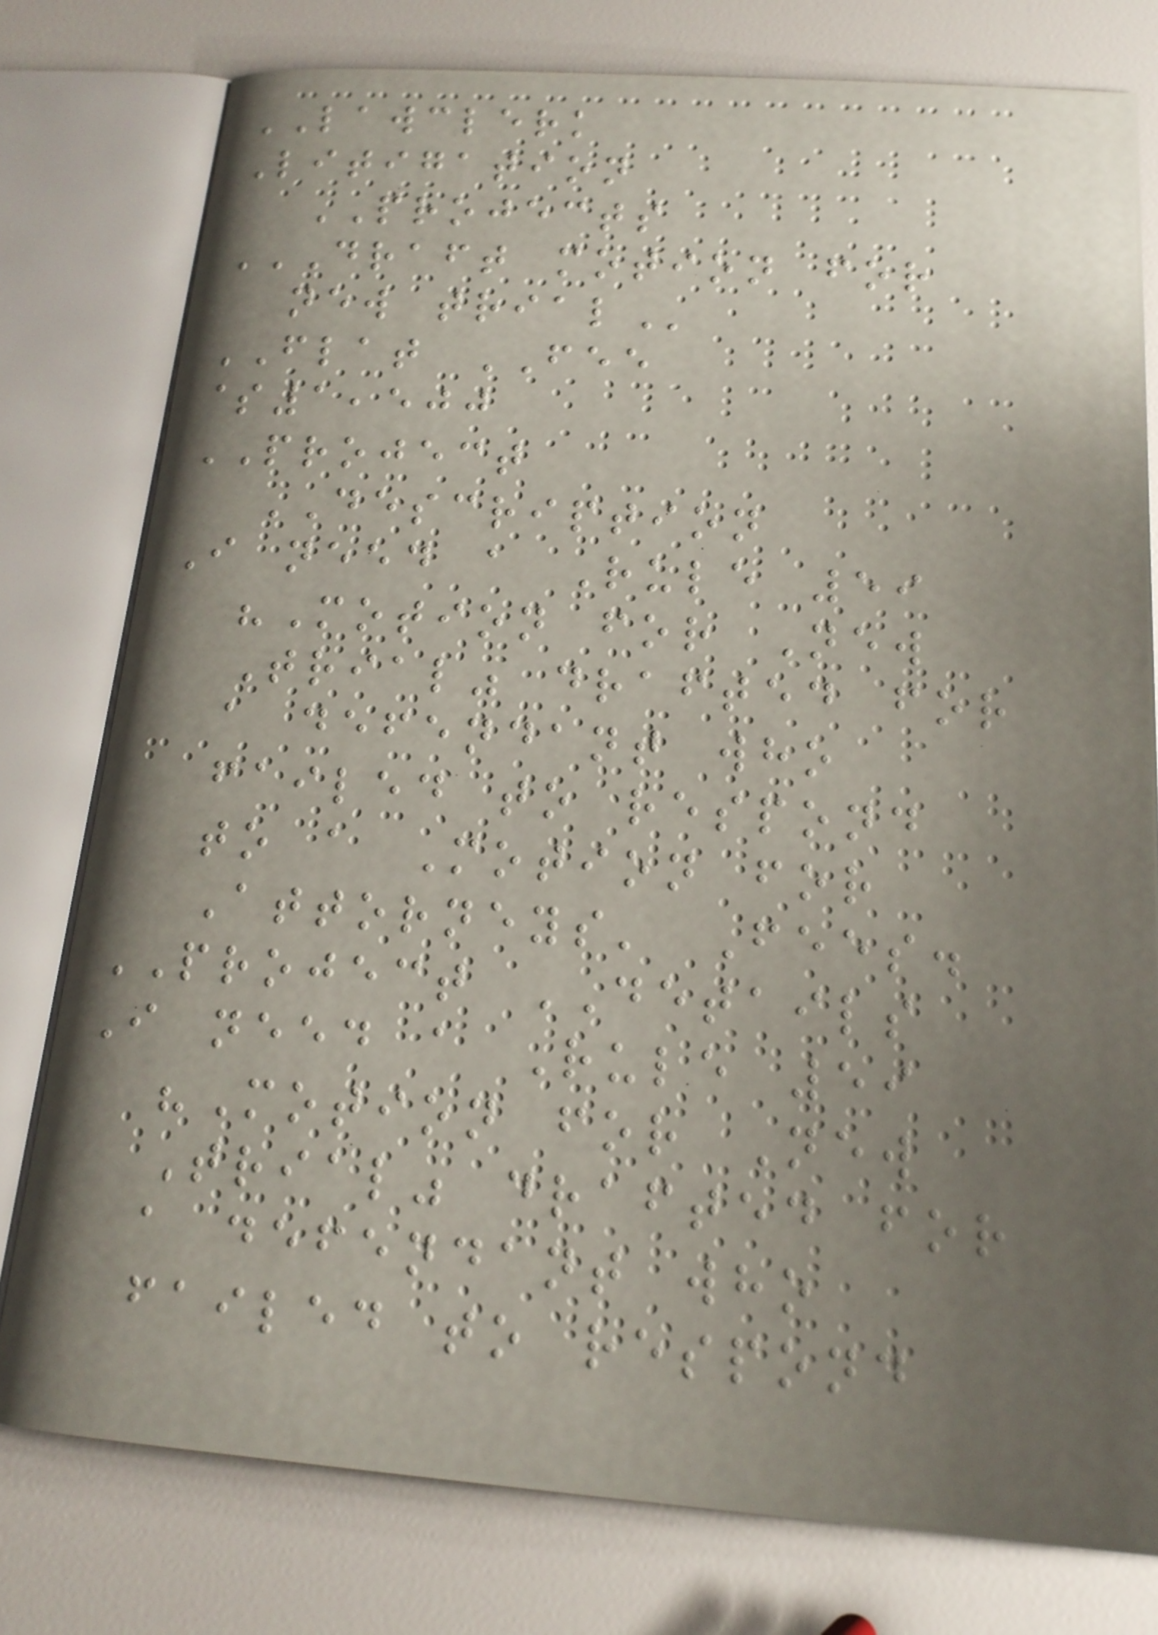LAWCLERK
Litigation
PROJECTS
DRAFT MOTION FOR
NEW TRIAL
FLAT FEE
$1,500
PROJECT
DESCRIPTION
I need a Rule 59
"Motion for New
Trial" drafted for
a defendant who
failed to respond
to a Motion for
Attorneys' Fees.
PROJECT DETAILS
I need a Rule 59
"Motion for New
Trial" drafted for
a defendant who
failed to respond
